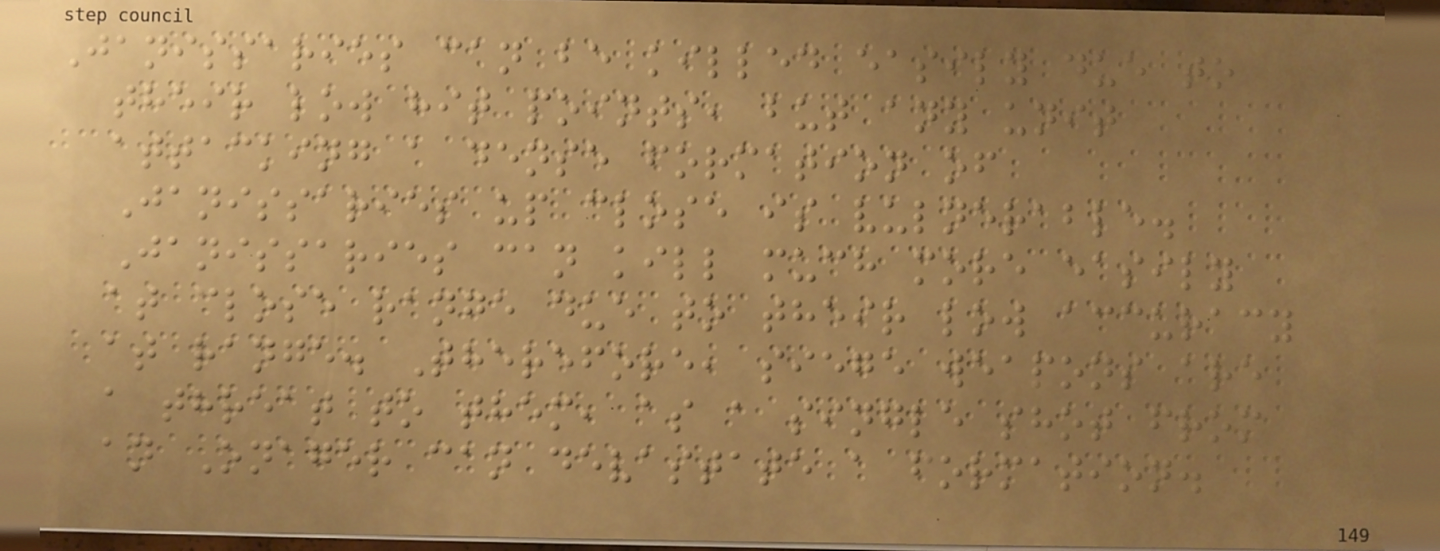Janissaries can be killed easily due to
their low hit points, but any unit
attacking a dense formation of
Janissaries up close is vulnerable.
Janissaries can kill much more easily
at close range due to their low accuracy
at range. Therefore, siege weapons are
a threat to them, as a single shot from
an Onager can devastate a formation.
